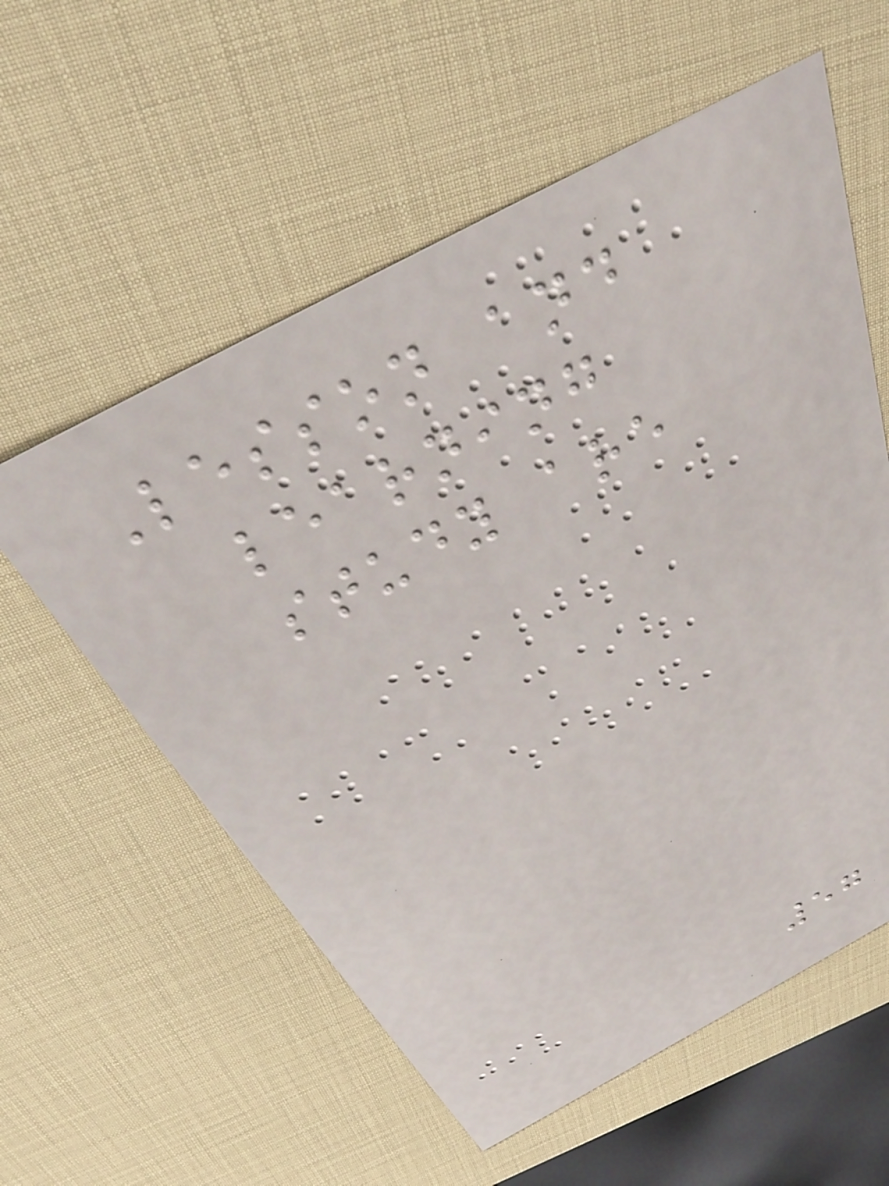Lesson and
learning
study are
57
